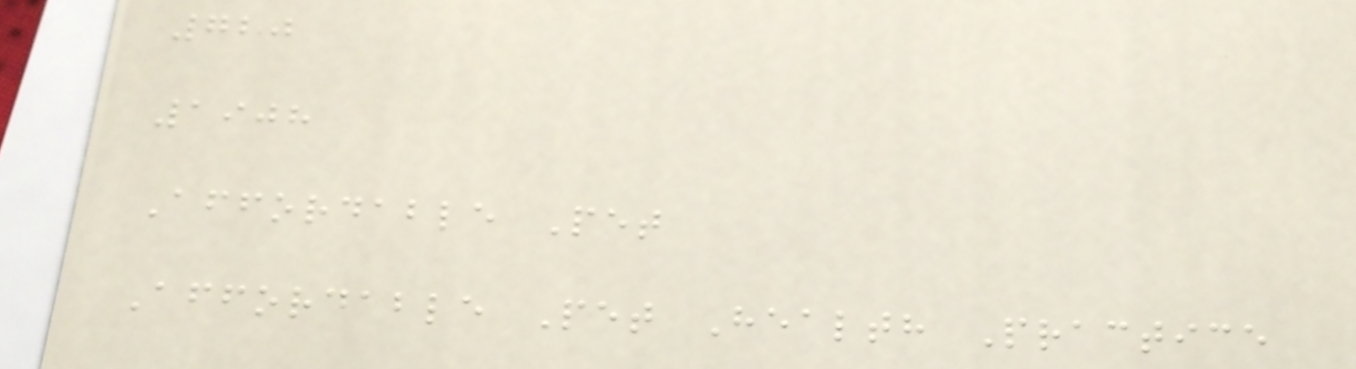720
1908
Affordable Pet
Affordable Pet Health Practice
